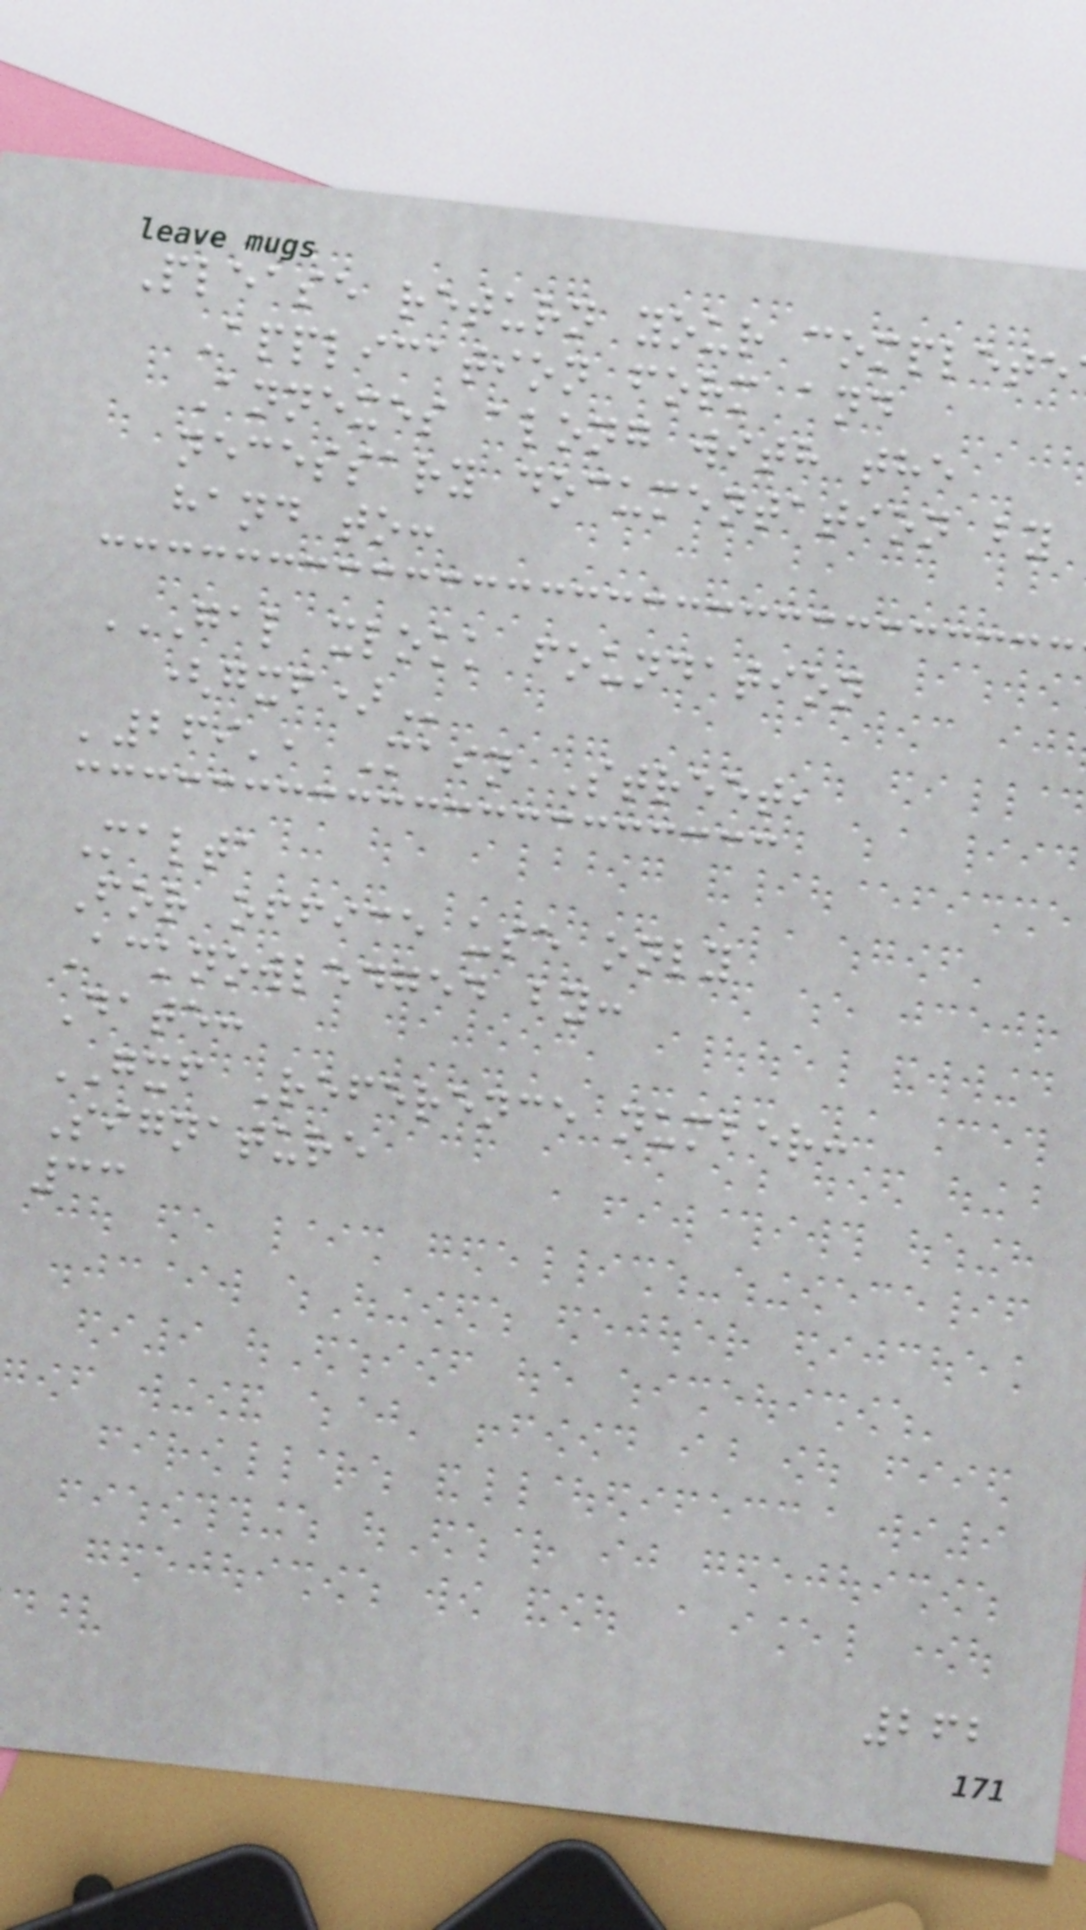Please return your complete
Application form and
Annexes along with the
necessary documentation by
hand to:
GAL XLOKK FOUNDATION
'269', Main Street,
Malta
For office use only
Acknowledged by:
Date:
GXF Reference number:
Signature
33
262
